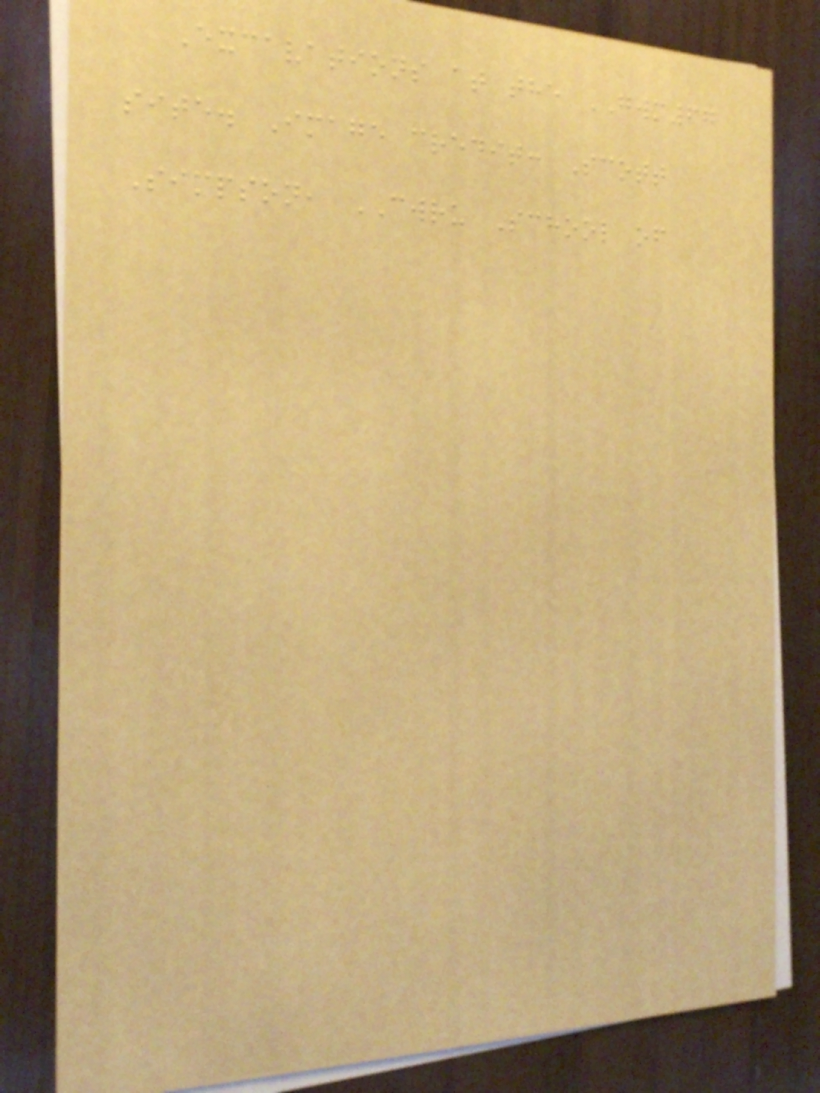Excavations at the GWM67
site. Image credit: Scott
Simpson, CWRU School of
